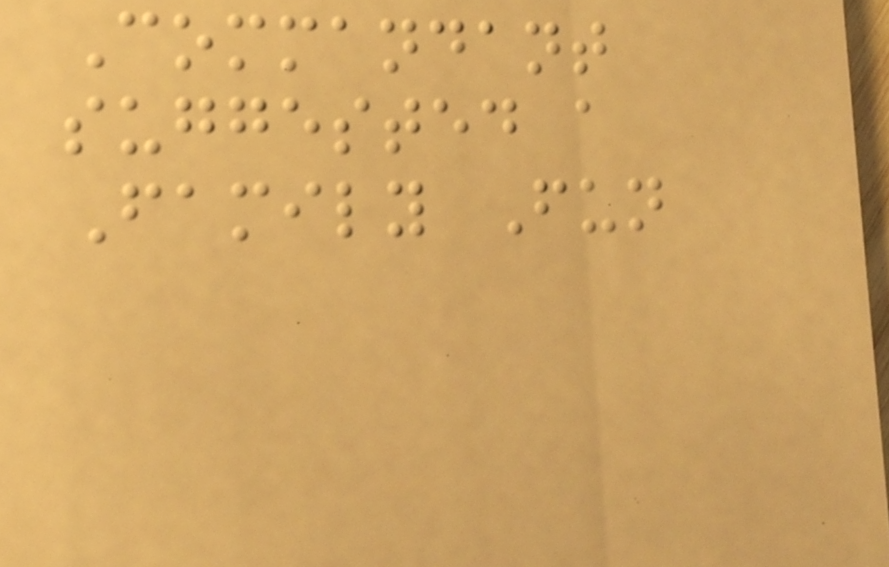Commandant
suggested a
Family Fun
